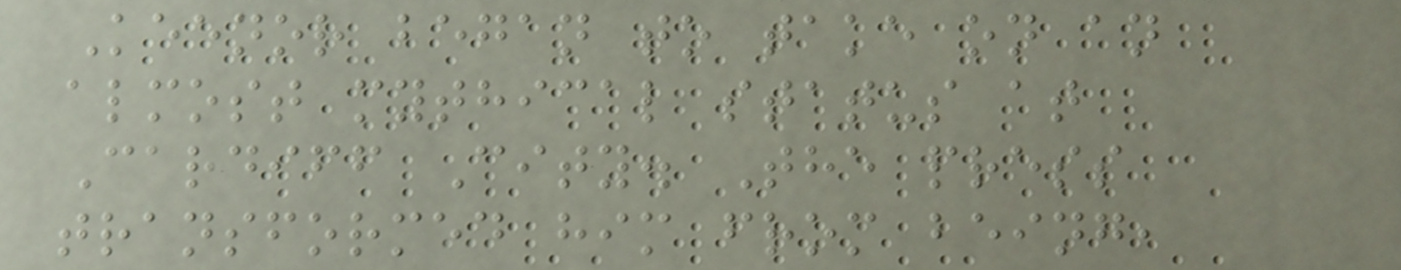Keenor began to take on an
almost mythical status at
Cardiff City. The press
transformed him from being,
